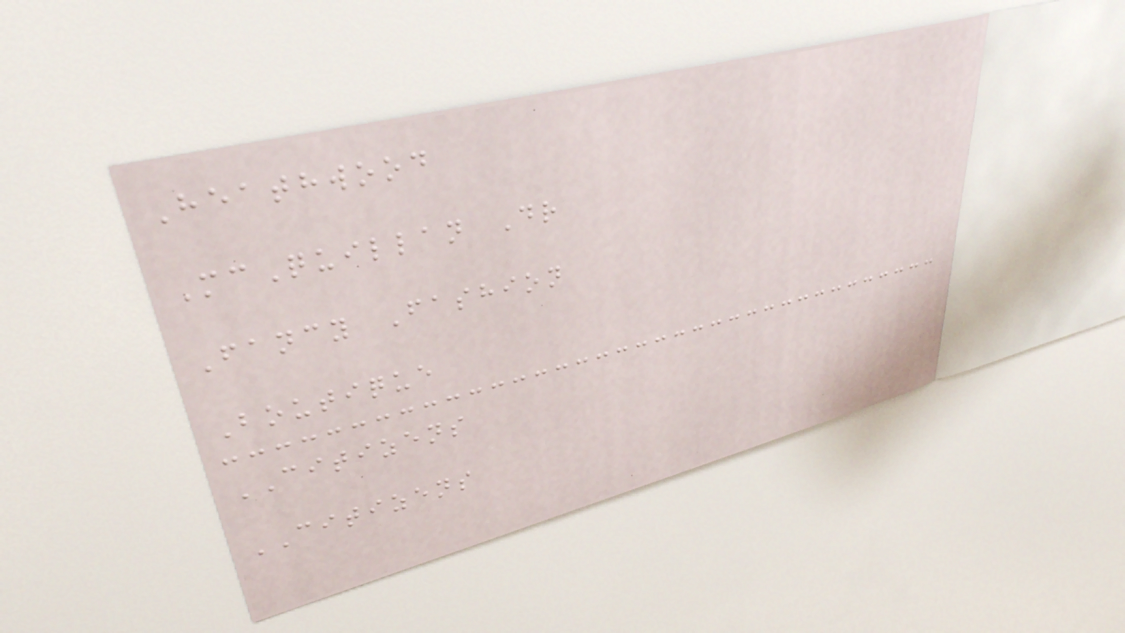Heathwood
McQuillan Dr
Fancy Fashion
Boutique
CITIZENS
CITIZENS
